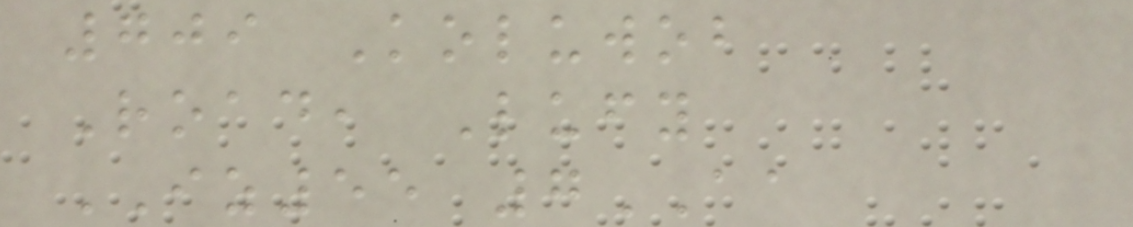709 Koluwob
Road, Lufy
IZ55 7AA
